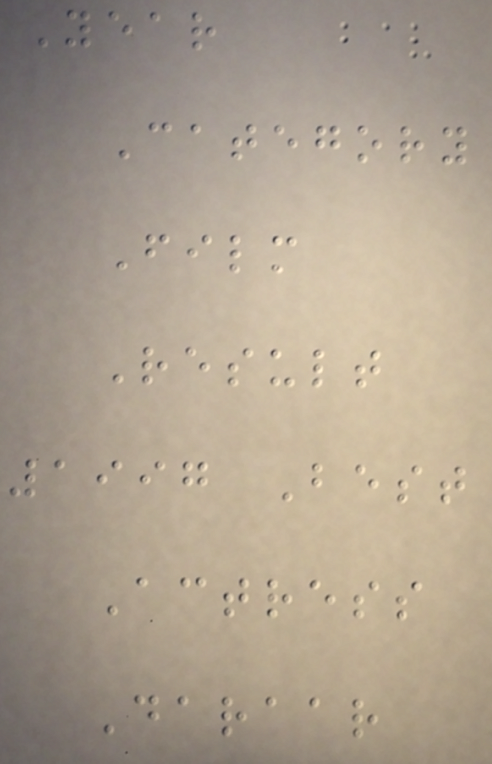Year
Category
Film
Result
1997 Best
Actress
Daraar
